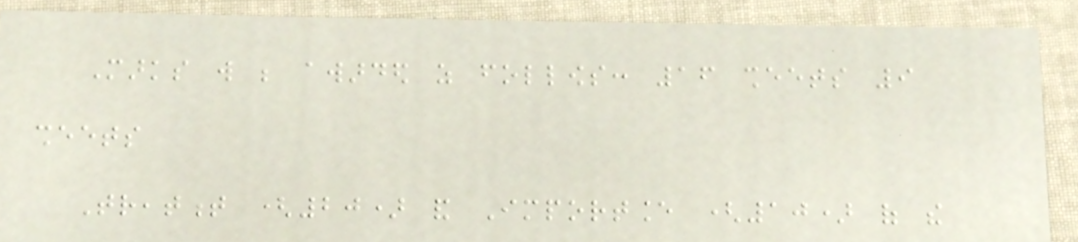Marks will be awarded as follows: 16 sheets 9
sheets
Treatment (20) and Importance (10) of the
